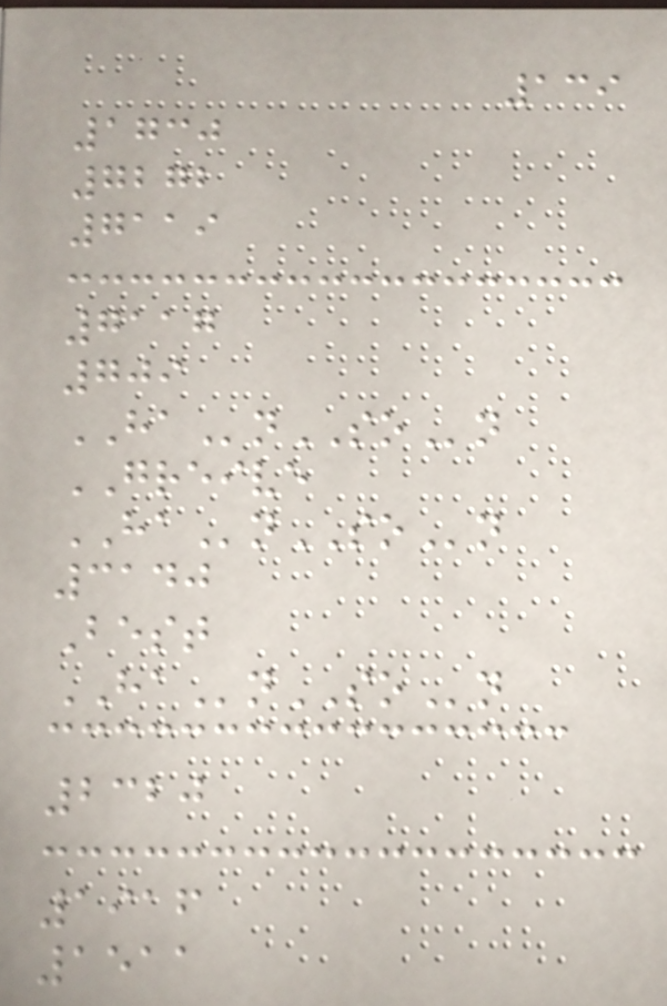139
1730
7272
7119
7117
709
HAnSOn
GREIVE
HAnSOn
3140
Best
HAnSOn
2320
1916
1511
